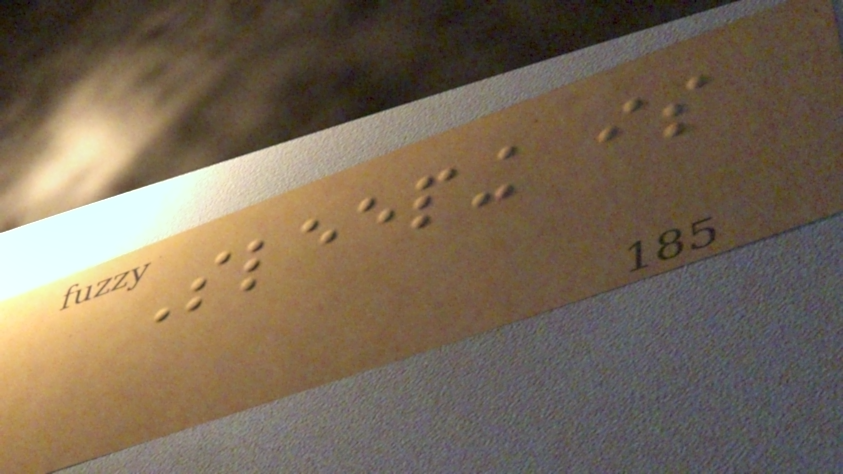Sleeping is
